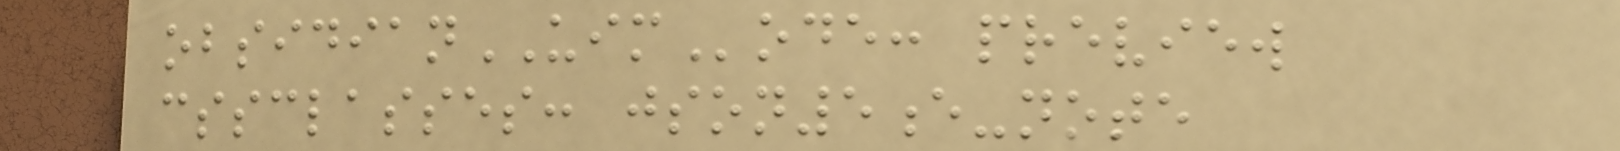obsidianUIMode: preview
cssclasses: json5e-note
